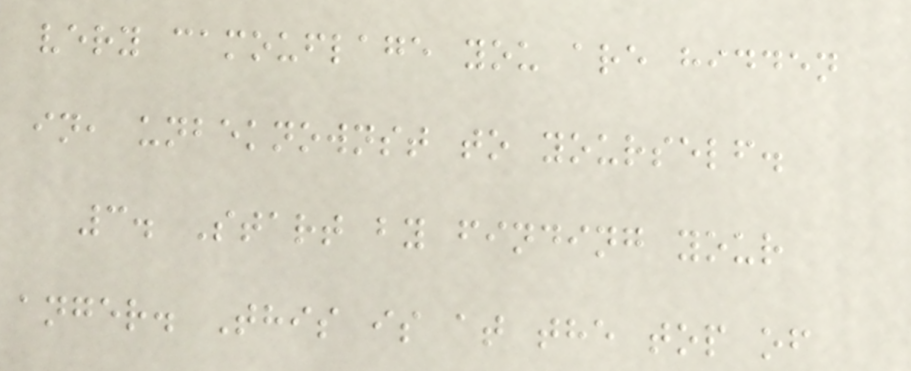very camouflage you are hidden
in, unbeknownst to yourself.
3. Start by finding your
anger. This is at the top of
